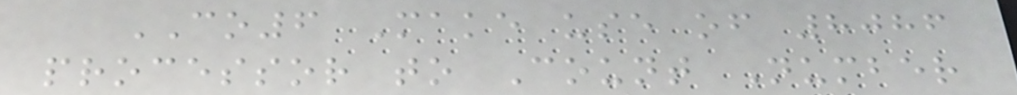CO6 Make use of 8086
processor to Count Number
